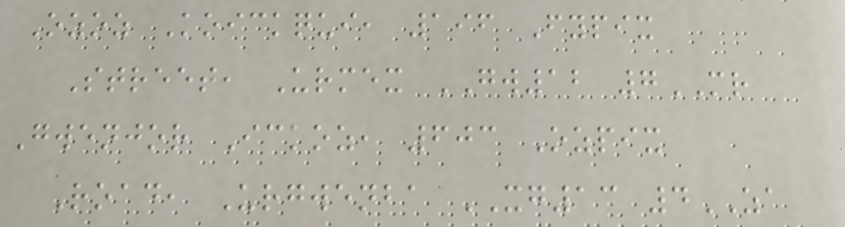Ozoz Koickqui, 196 Fypix
Street, Urmex GW12 7MR
Gwenjor Ickoz, 603 Ozpix
Road, Urgwenba XG13 4ZA
